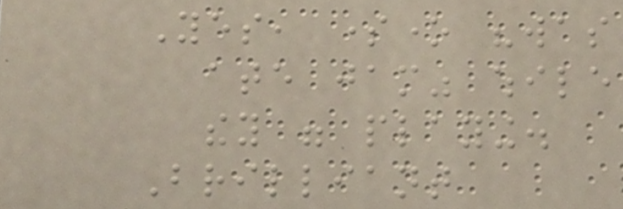Yes, someone "was
ate jam" while
they were playing.
Brilliant
